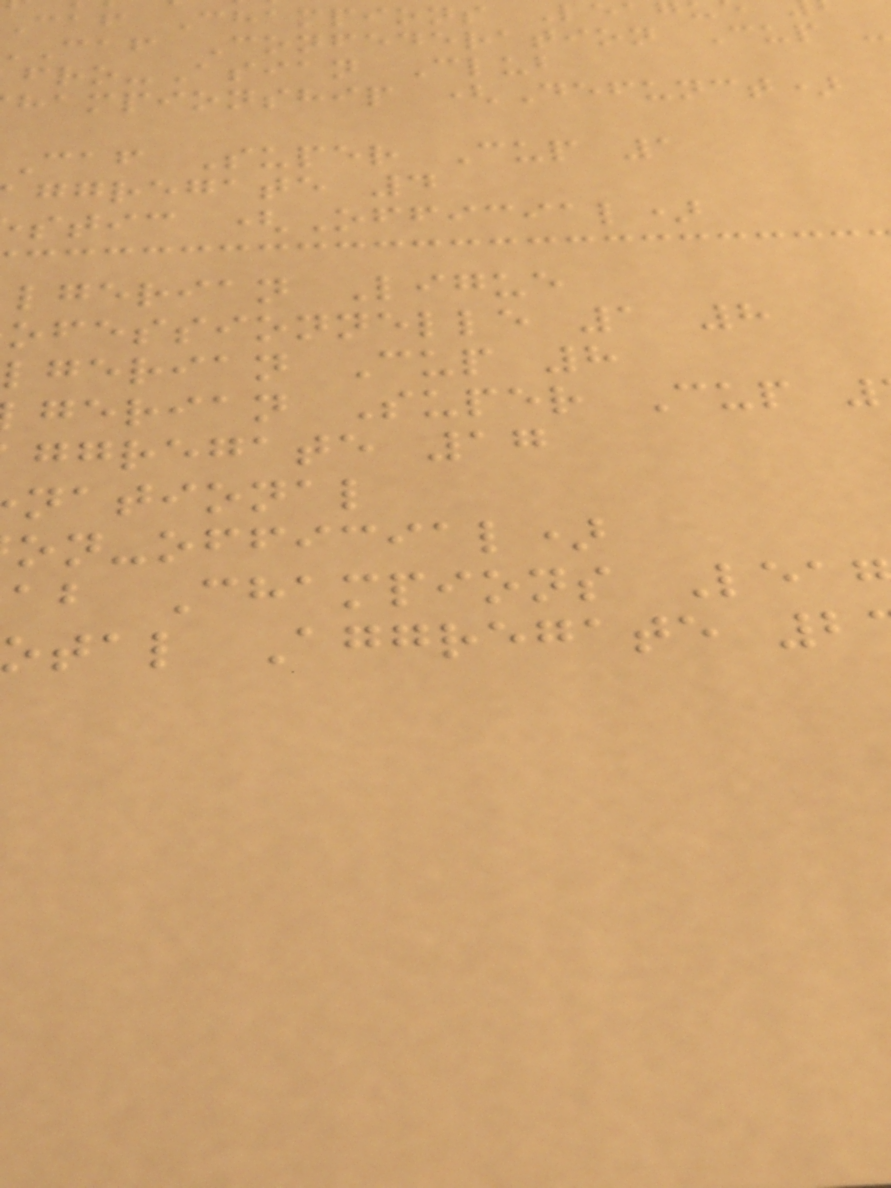caf Champions L
caf Confederation Cup -
fro-Asian Club
hampionship (Defunct)
caf Super Cup 1
ggregate 4
stic (Official)
lgerian Ligue
ofessionnelle 1 8
lgerian Cup 8
gerian Super Cup
ggregate 17
national
on-official)
ab Champions Lea
otal Aggregate 2
